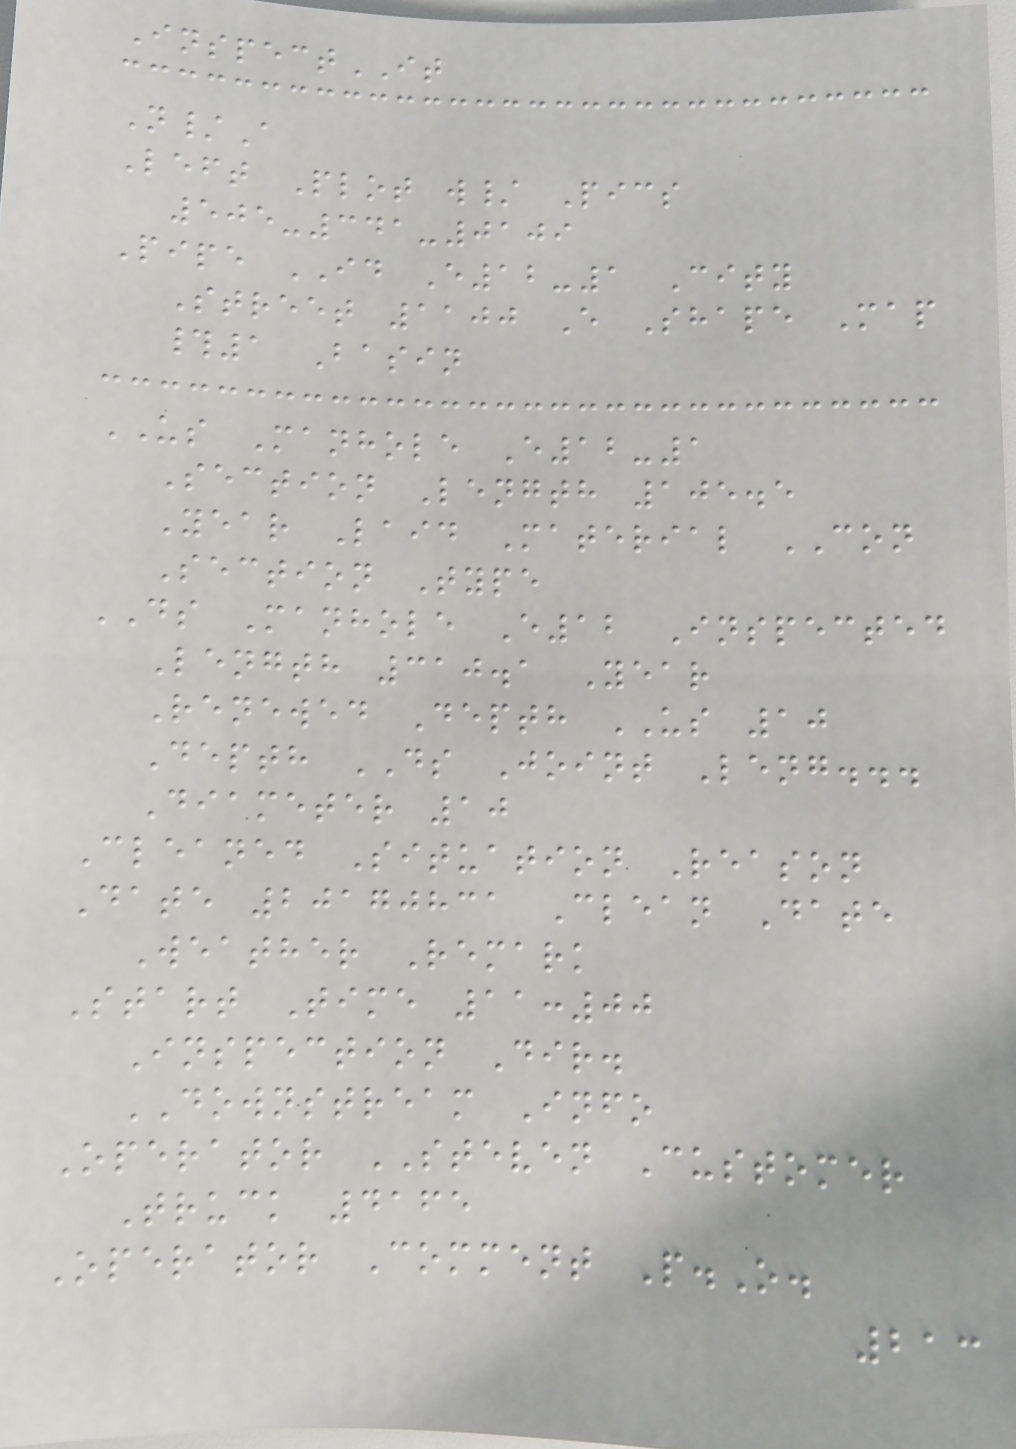InspectIT
N/A
Left Plot w/ Pics
505-341-0109
Pipe ID E12-1 City
Street 1100 E Shape Map
#1 Basin
US Manhole E12-1
Section Length 105.5
Year Laid Material CON
Section Type
DS Manhole E12 Inspected
Length 310.1 Year
Renewed Depth US 10
Depth DS Joint Leng...
Diameter 10
Cleaned Situation Reason
Date 20170831 Clean Date
Weather Remark
Start Time 11:00
Inspection Dir.
DOWNSTREAM Info
Operator STEVEN Customer
Truck 4165
Operator Comment P.O.
213
